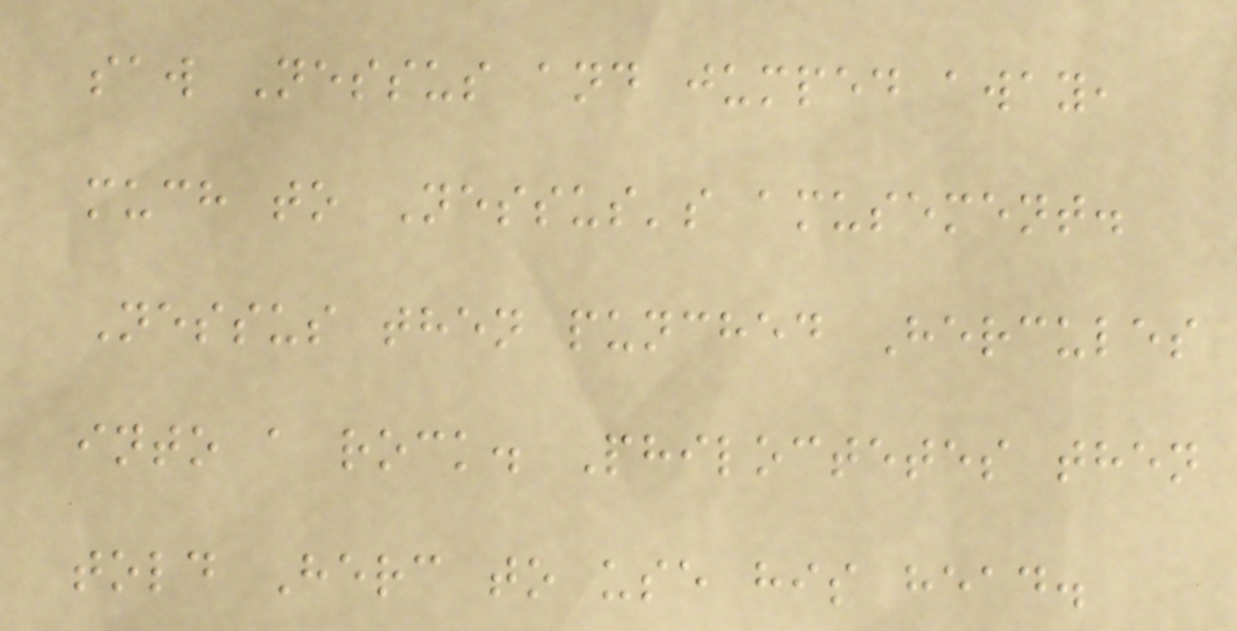saw Nessus and jumped away,
much to Nessus's amusement.
Nessus then punched Hercules
into a rock. Philoctetes then
told Herc to use his head.
